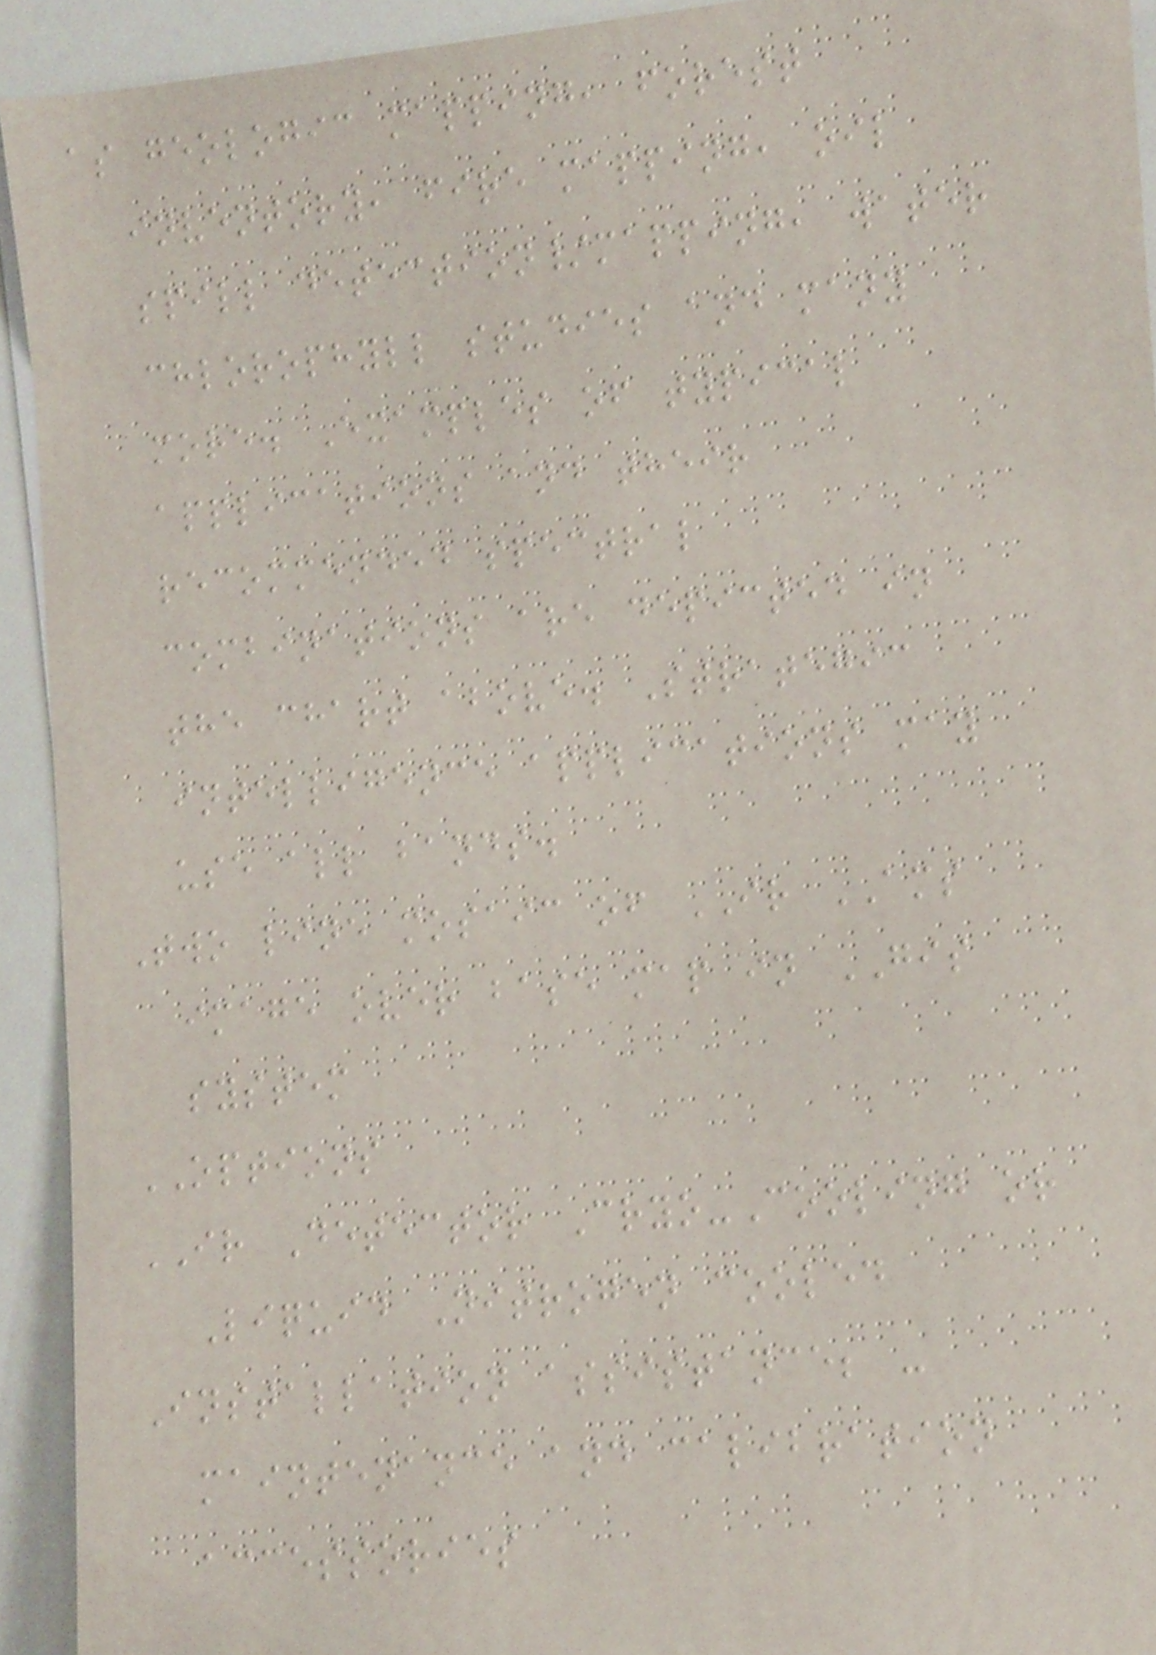as geologic mapping, forest
inventory, fire mapping, oil
spill detection/mapping, water
chlorophyll studies and many
more. Examples of typical
applications and their
recommended spectral
combinations are depicted in
the chart above. Strategic
intelligence applications may
use all bands.
Two line mosaic of IR AMS
image over base map in GIS
system
OPTIONS
IR Detector Cryo-Cooling or
Liquid Nitrogen cooled
Installation assistance; -
maintenance and calibration
accessories
